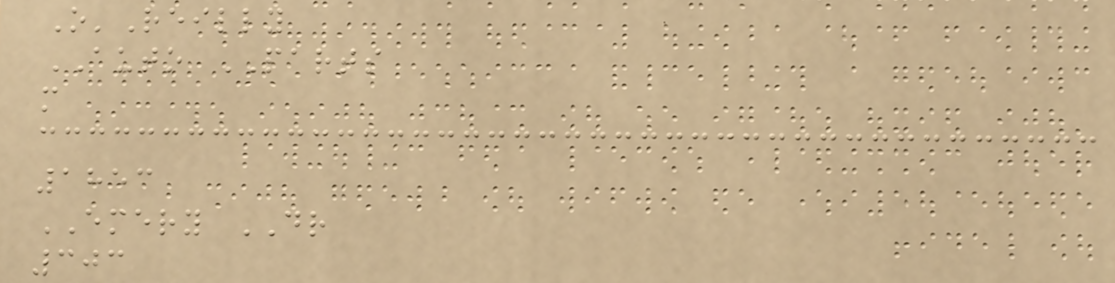O'Reilly
AUTO PARTS
m
1853
EMERY DR
303
